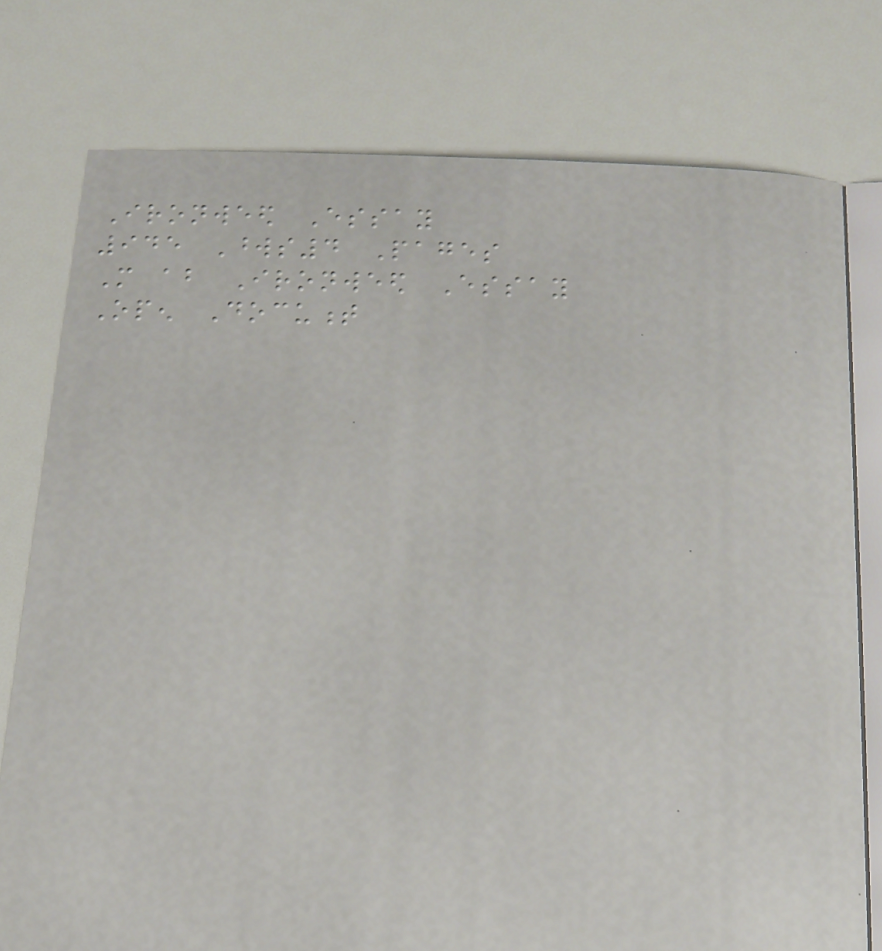Ironweed Essay
945 Words4 Pages
More about Ironweed Essay
Open Document
